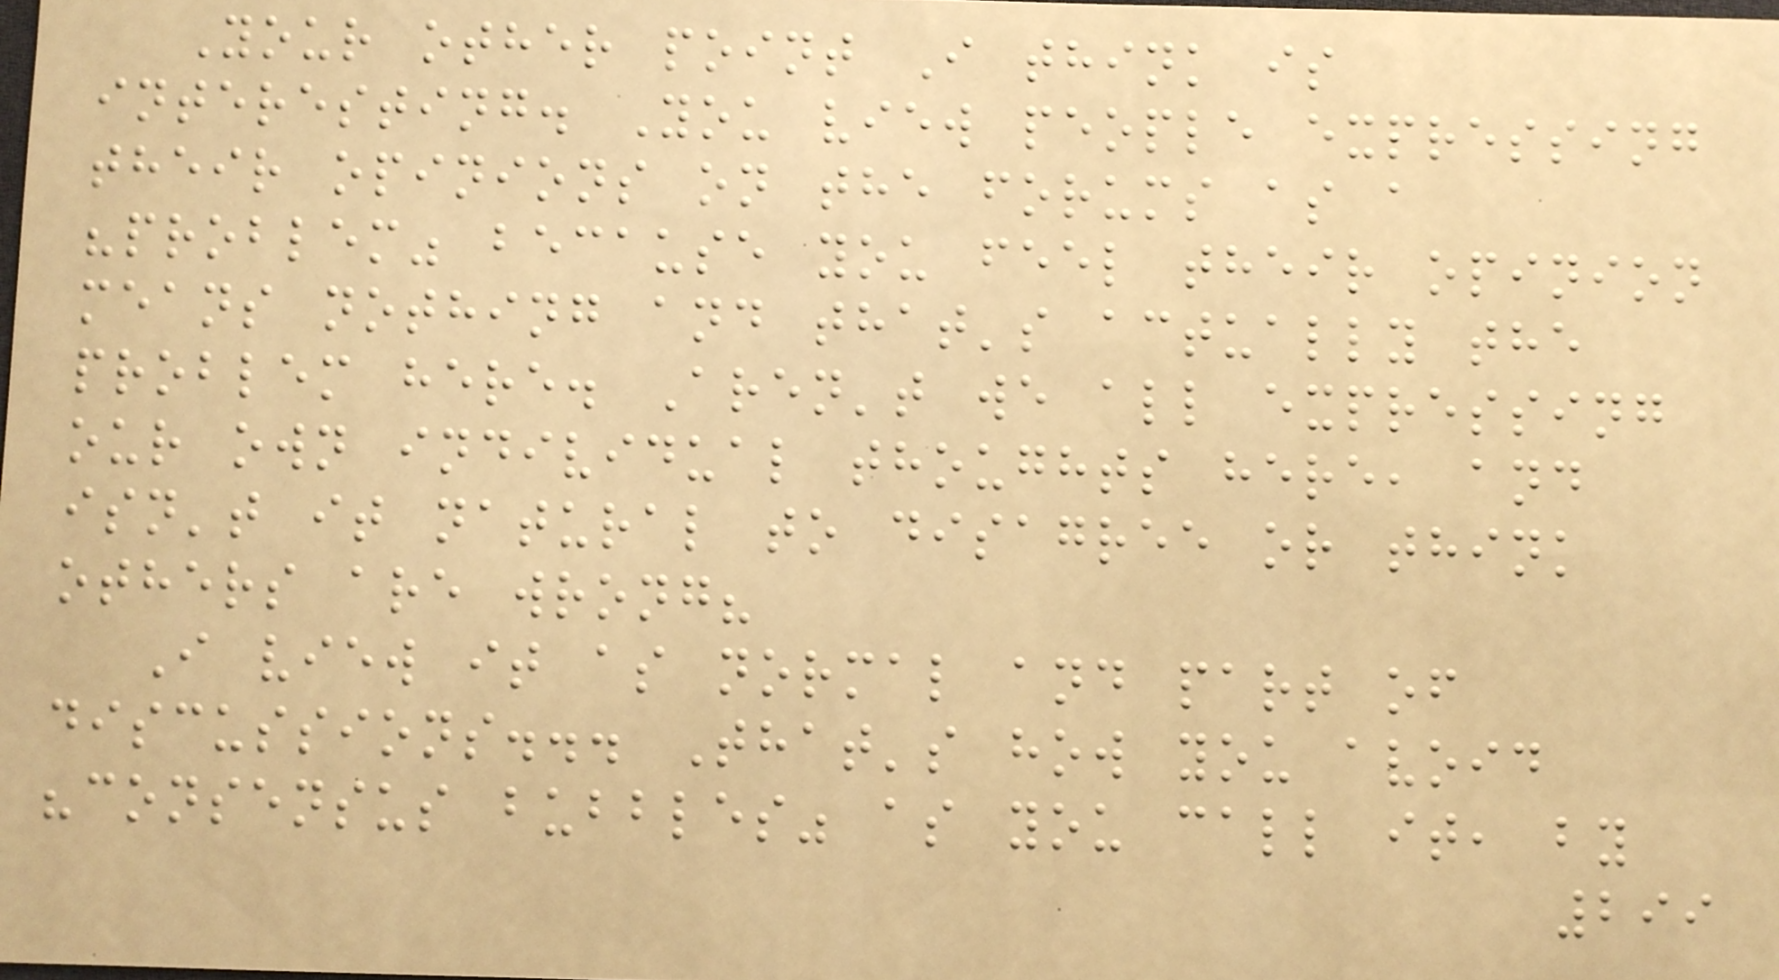Your other point I think is
interesting. You view people expressing
their opinions on the forums as a
"problem" because you feel their opinion
means nothing and that's actually the
problem here. Aren't we all expressing
our own individual thoughts here, and
isn't it natural to disagree or think
others are wrong?
I view it as normal and part of
discussions... That's how you avoid
"consensus bubbles" as you call it, by
299
